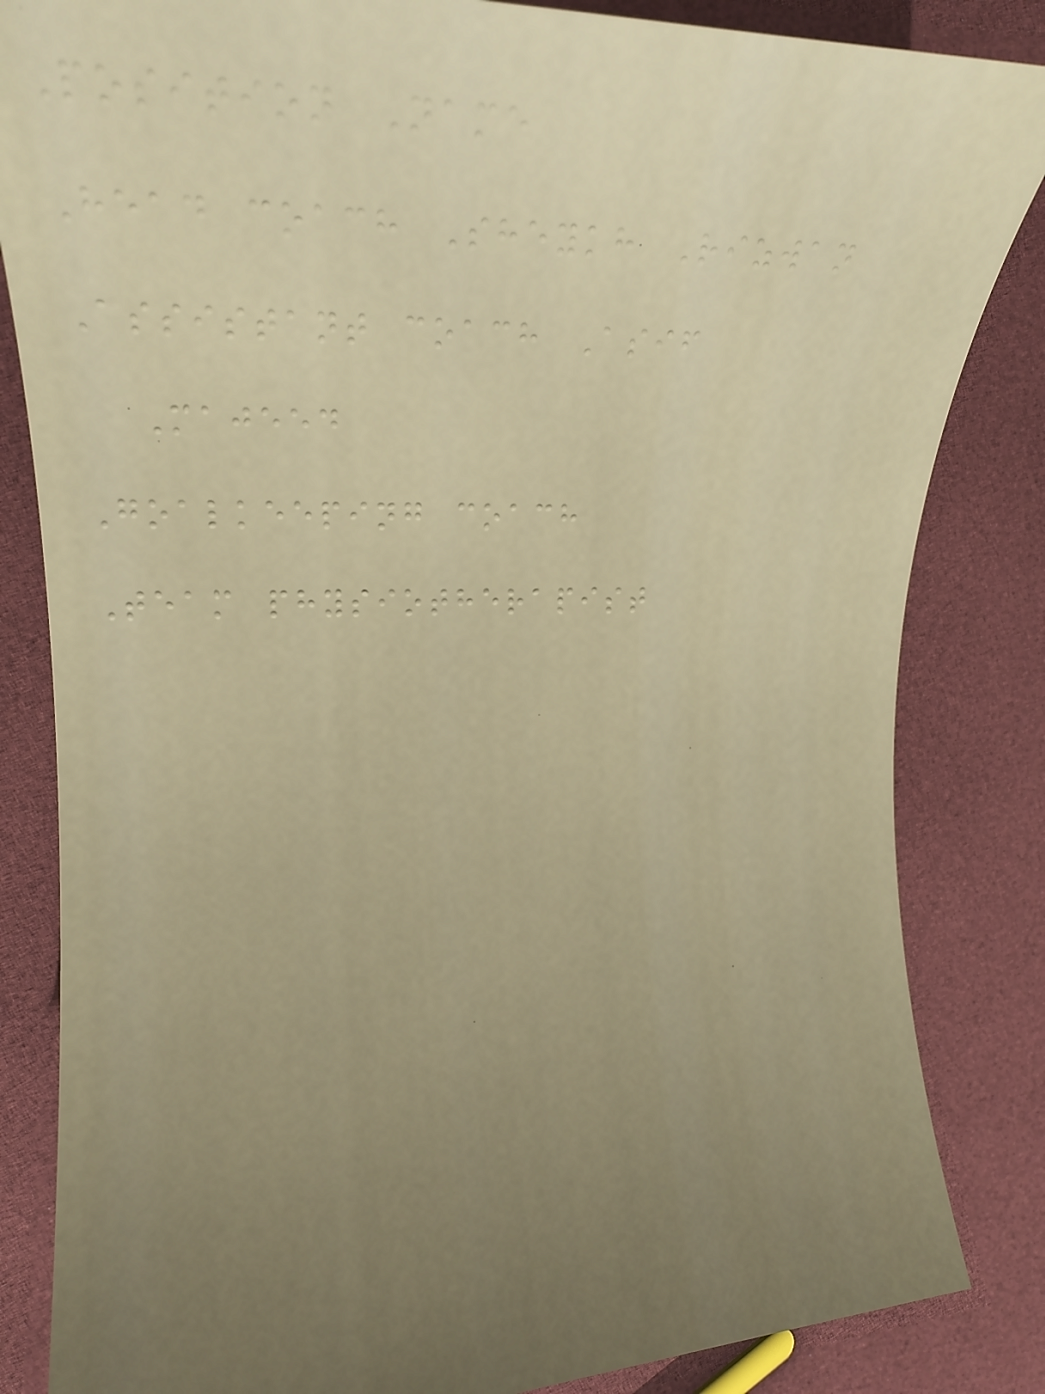Position Name
Head coach Sheykh Rizwan
Assistant coach Asif
Majeed
Goalkeeping coach
Team physiotherapist
